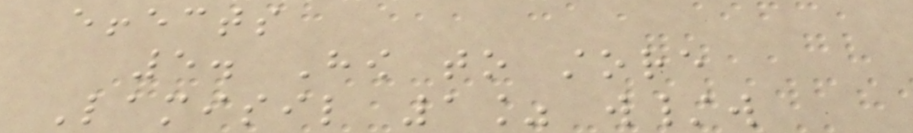effects
5. How to store
Lamisil 1% w/w
